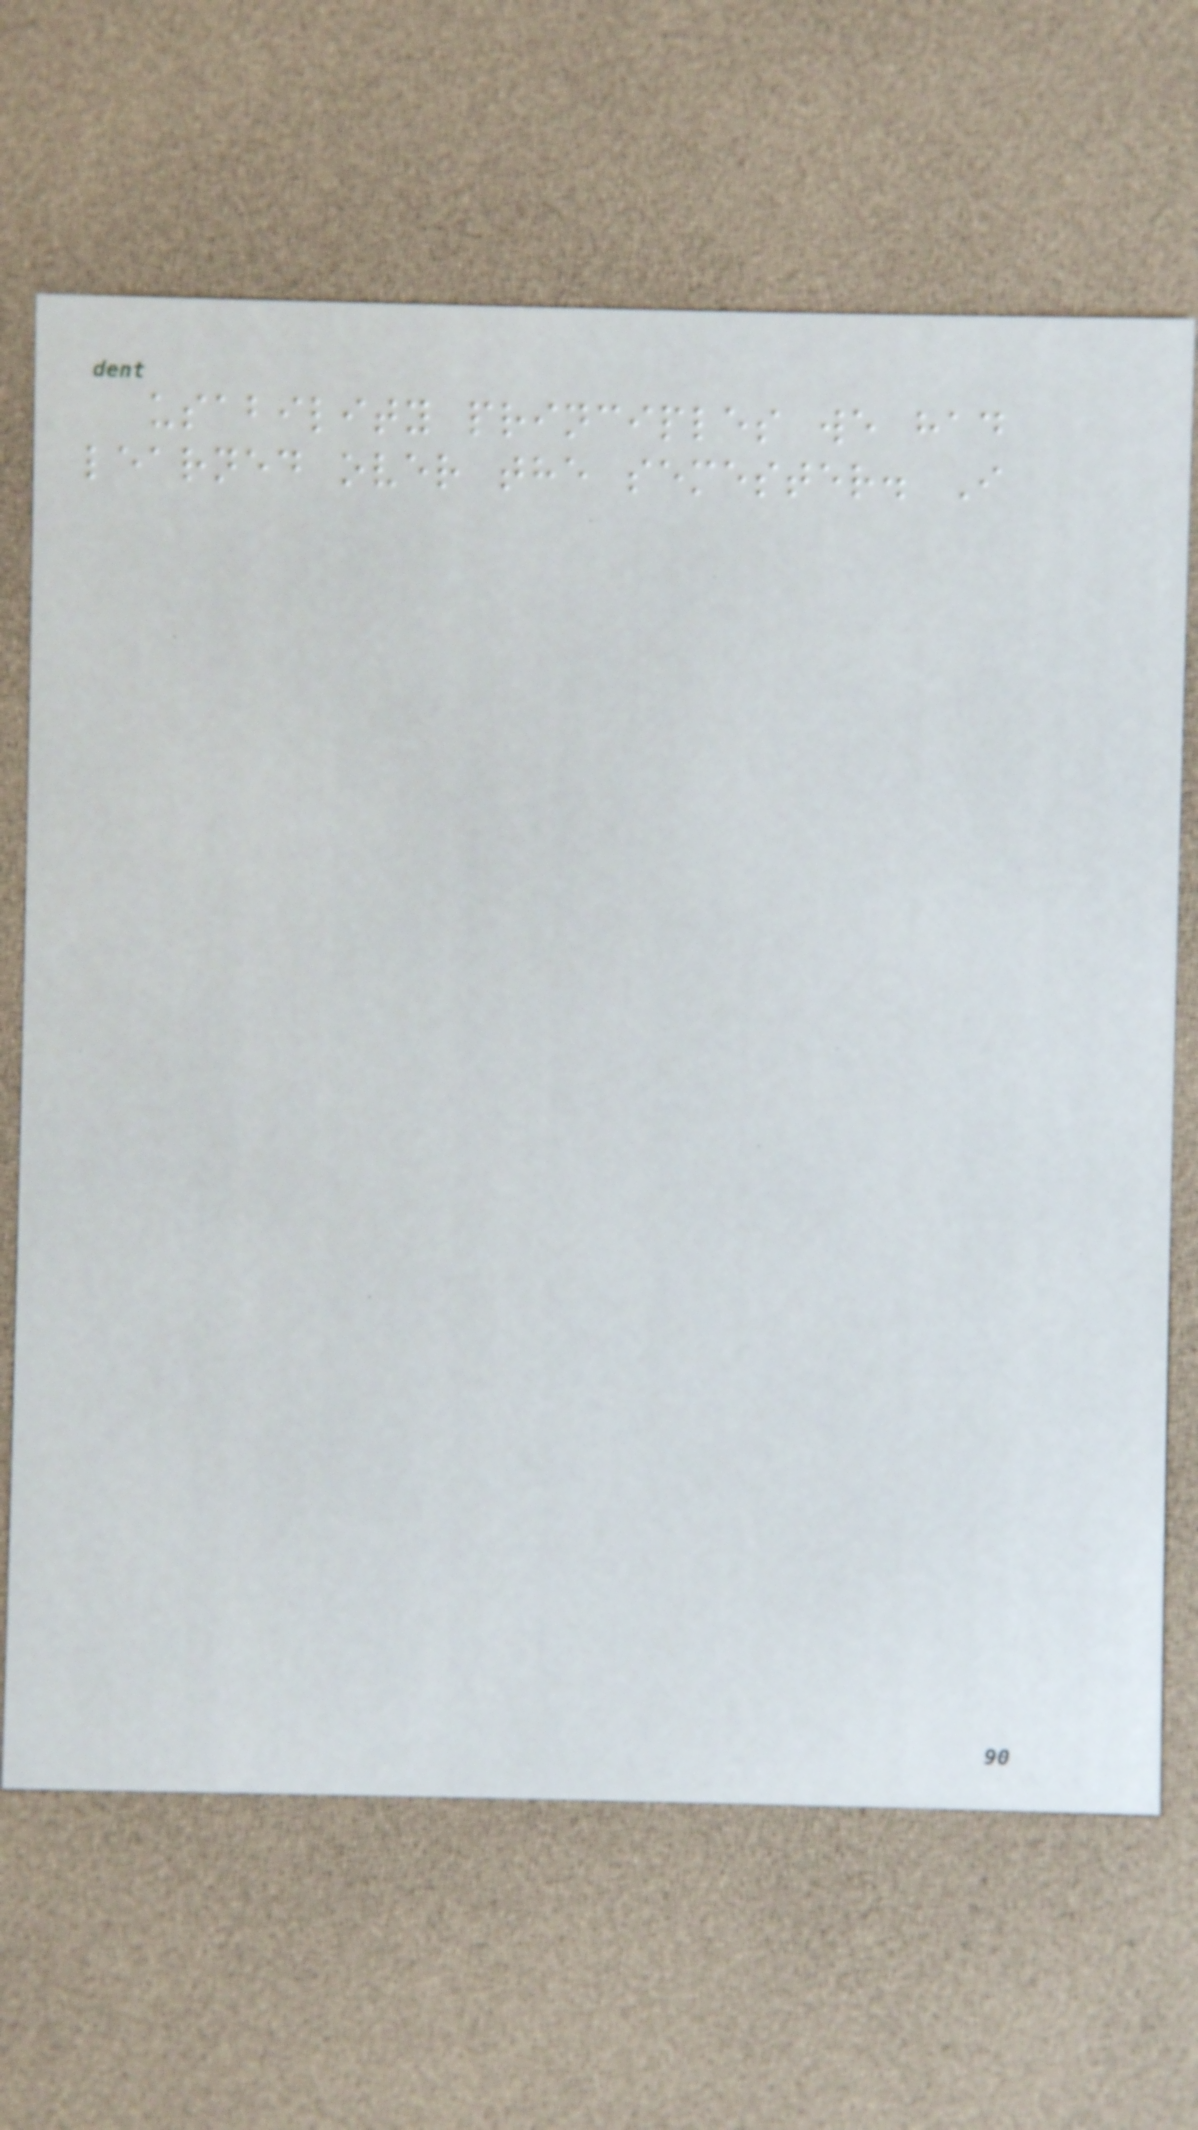usability principles we had
learned over the semester. I
